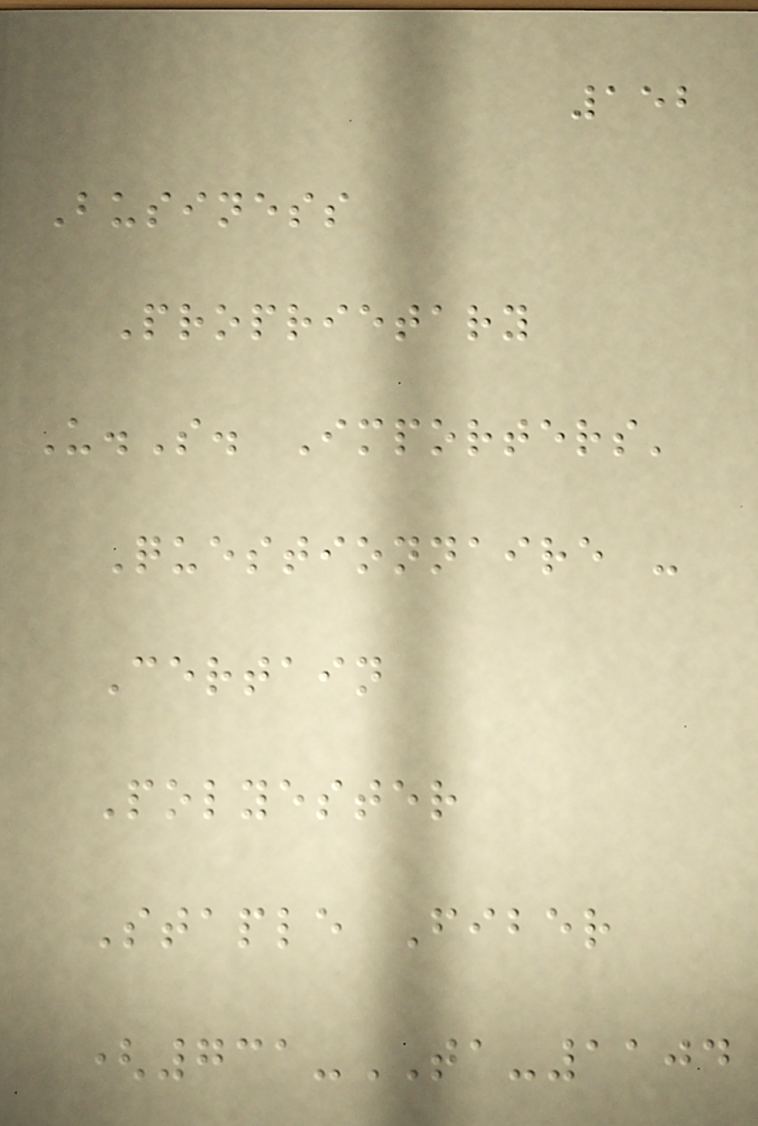152
Business
Proprietary
U.S. Importers'
Questionnaire -
Certain
Polyester
Staple Fiber
(731-TA-1104
